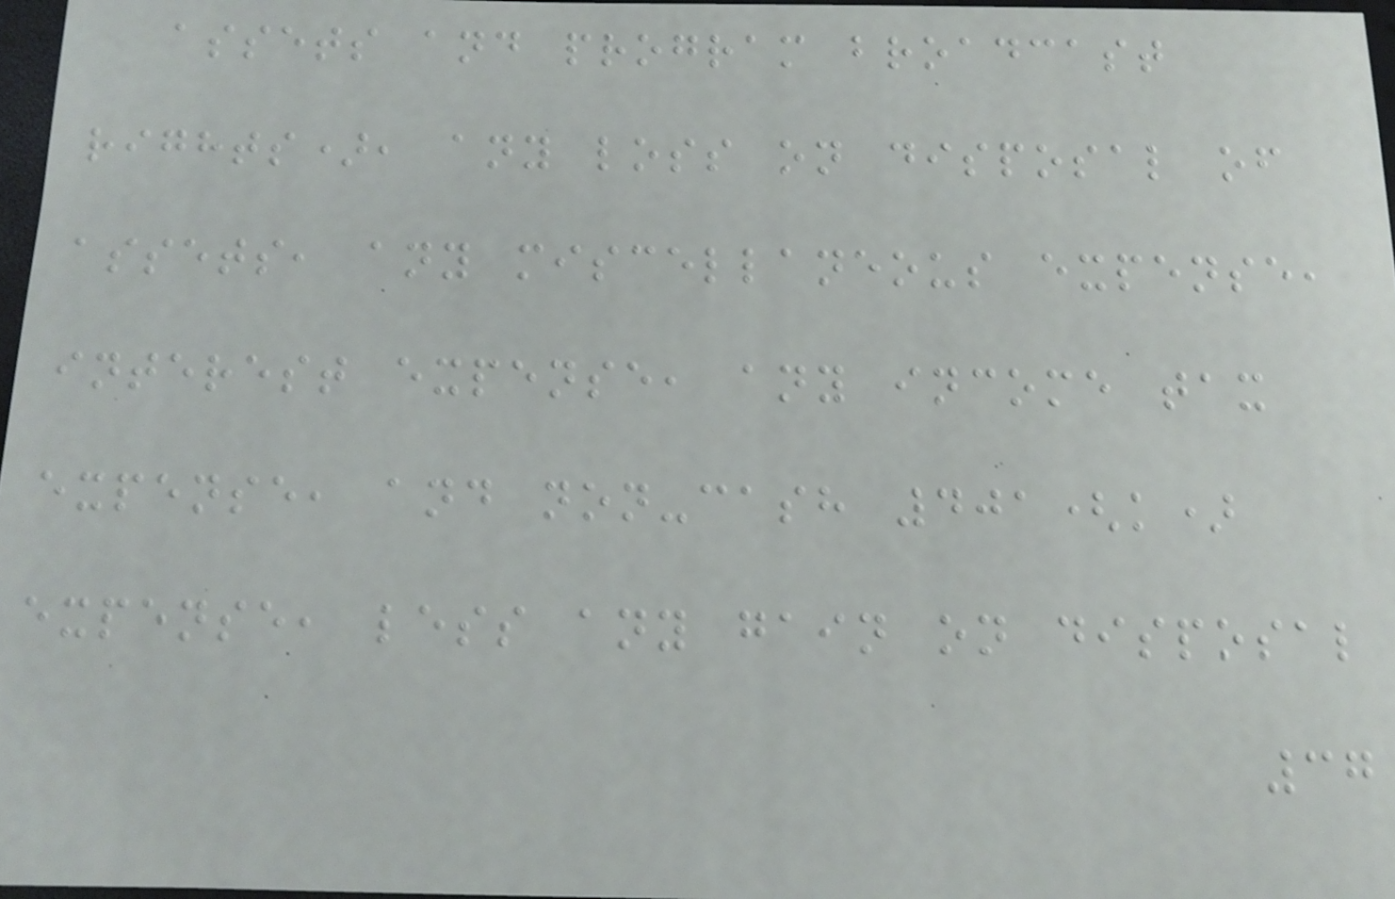assets and program broadcast
rights), any loss on disposal of
assets, any miscellaneous expense,
interest expense, any income tax
expense, and non-cash 401(k)
expense, less any gain on disposal
37
